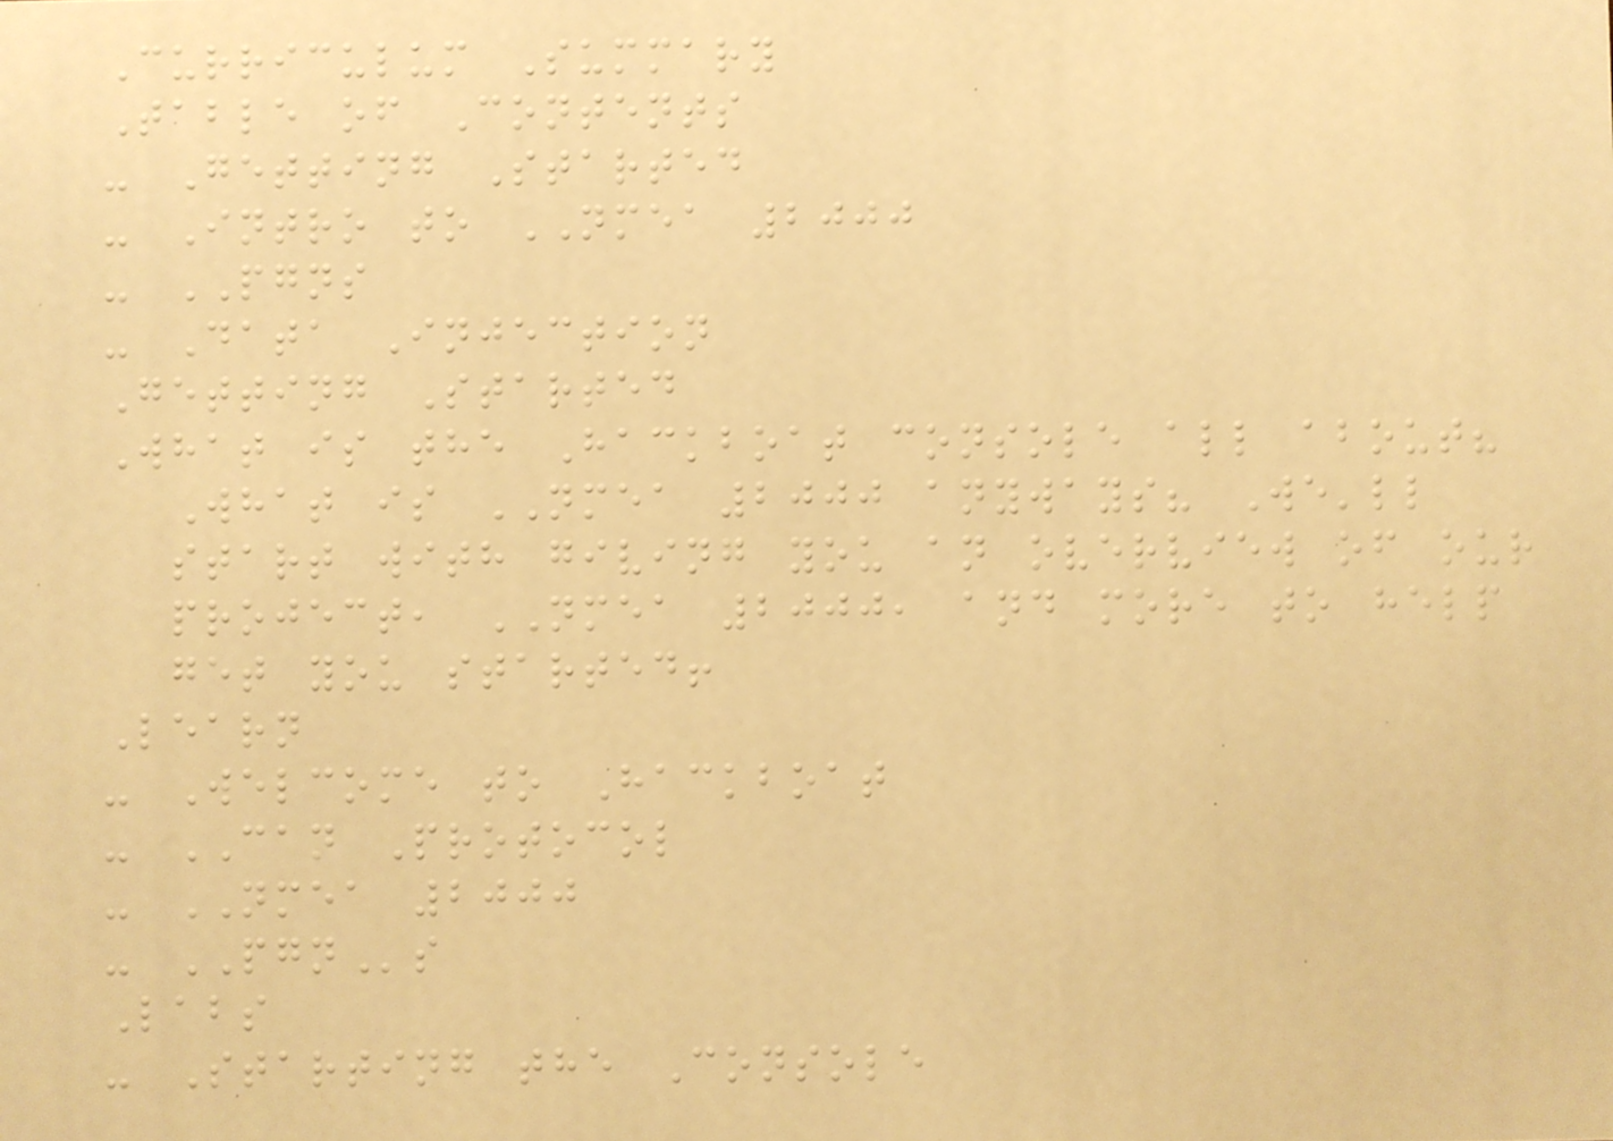Curriculum Summary
Table of Contents
- Getting Started
- Intro to NMEA 2000
- PGNS
- Data Injection
Getting Started
What is the Hackboat console all about?
What is NMEA 2000 anyways? We'll
start with giving you an overview of our
project, NMEA 2000, and more to help
get you started!
Learn
- Welcome to Hackboat
- CAN Protocol
- NMEA 2000
- PGNs
Labs
- Starting the Console
